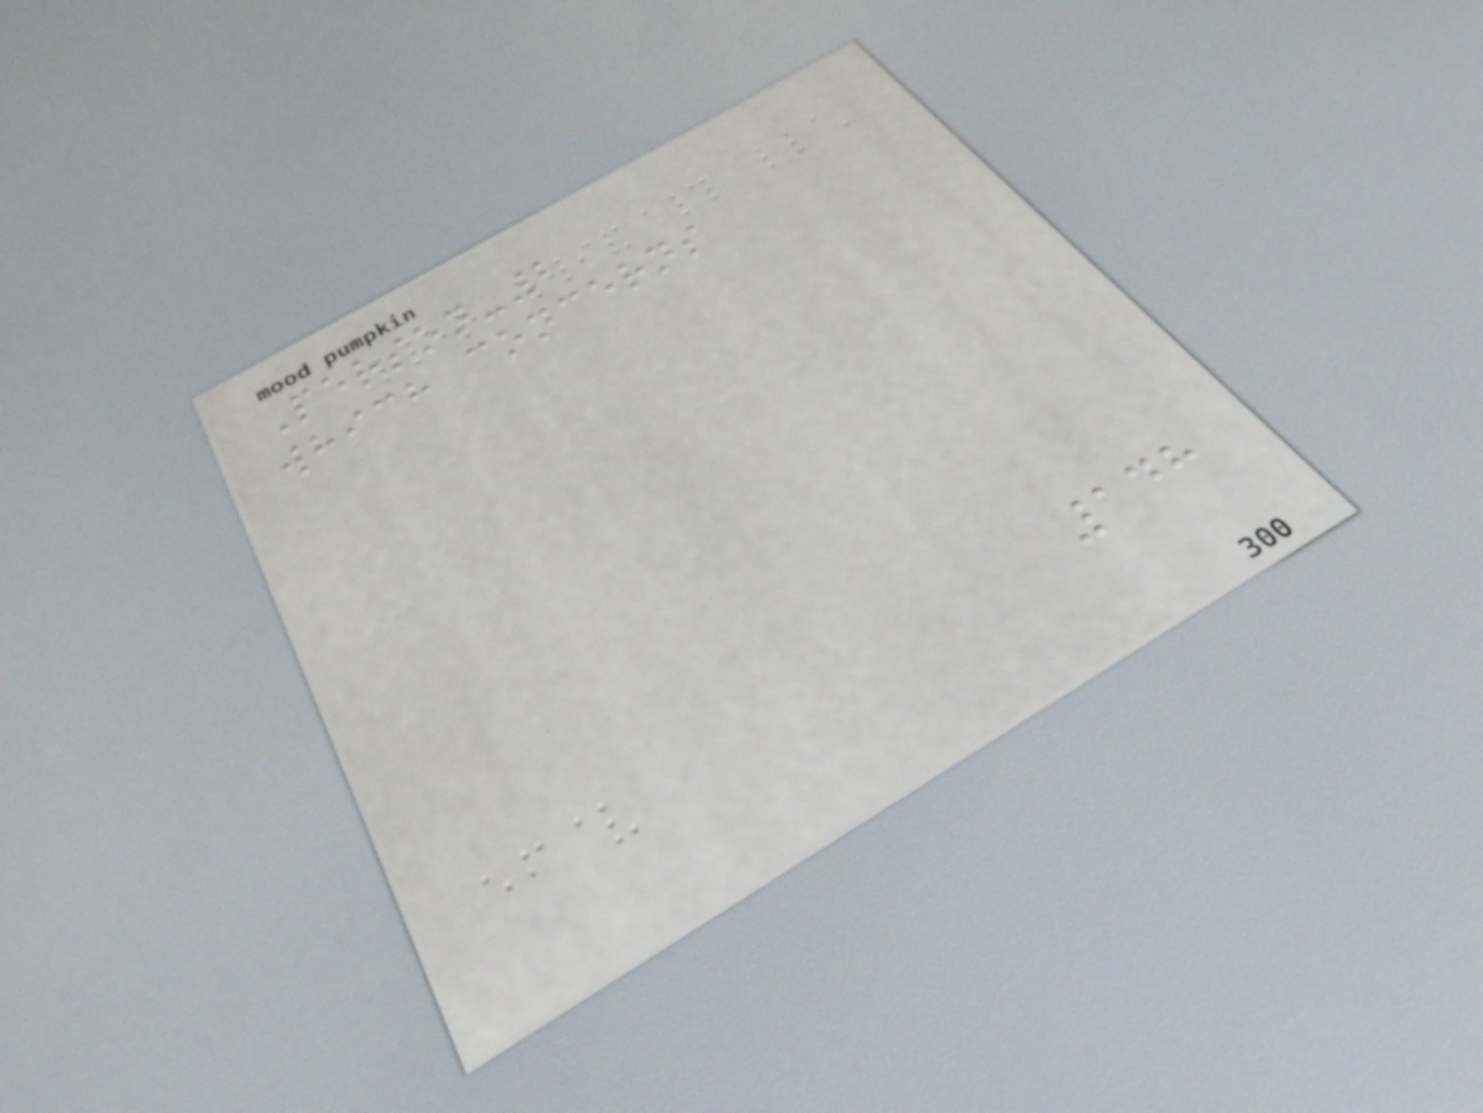Person-2
which concerns
148
